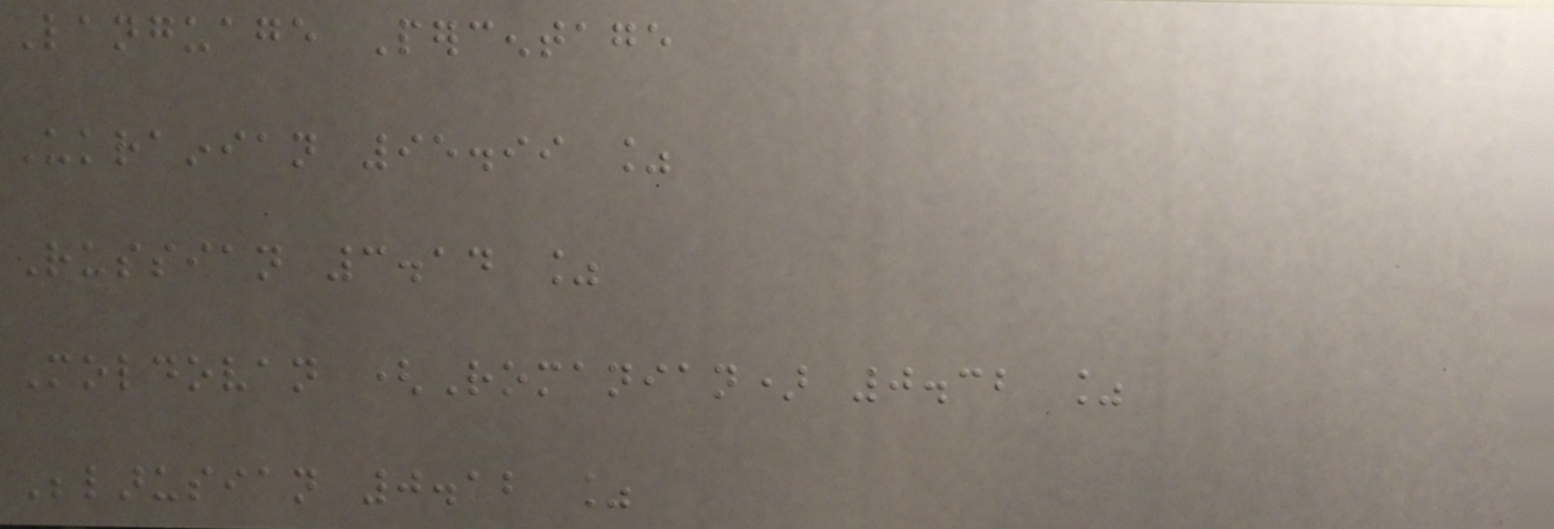Language Percentage
Ukrainian 95.99 %
Russian 3.14 %
Moldovan (Romanian) 0.32 %
Belarusian 0.12 %
